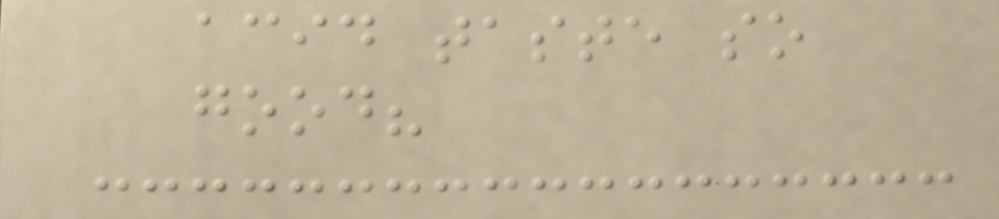acid taste so
good?
